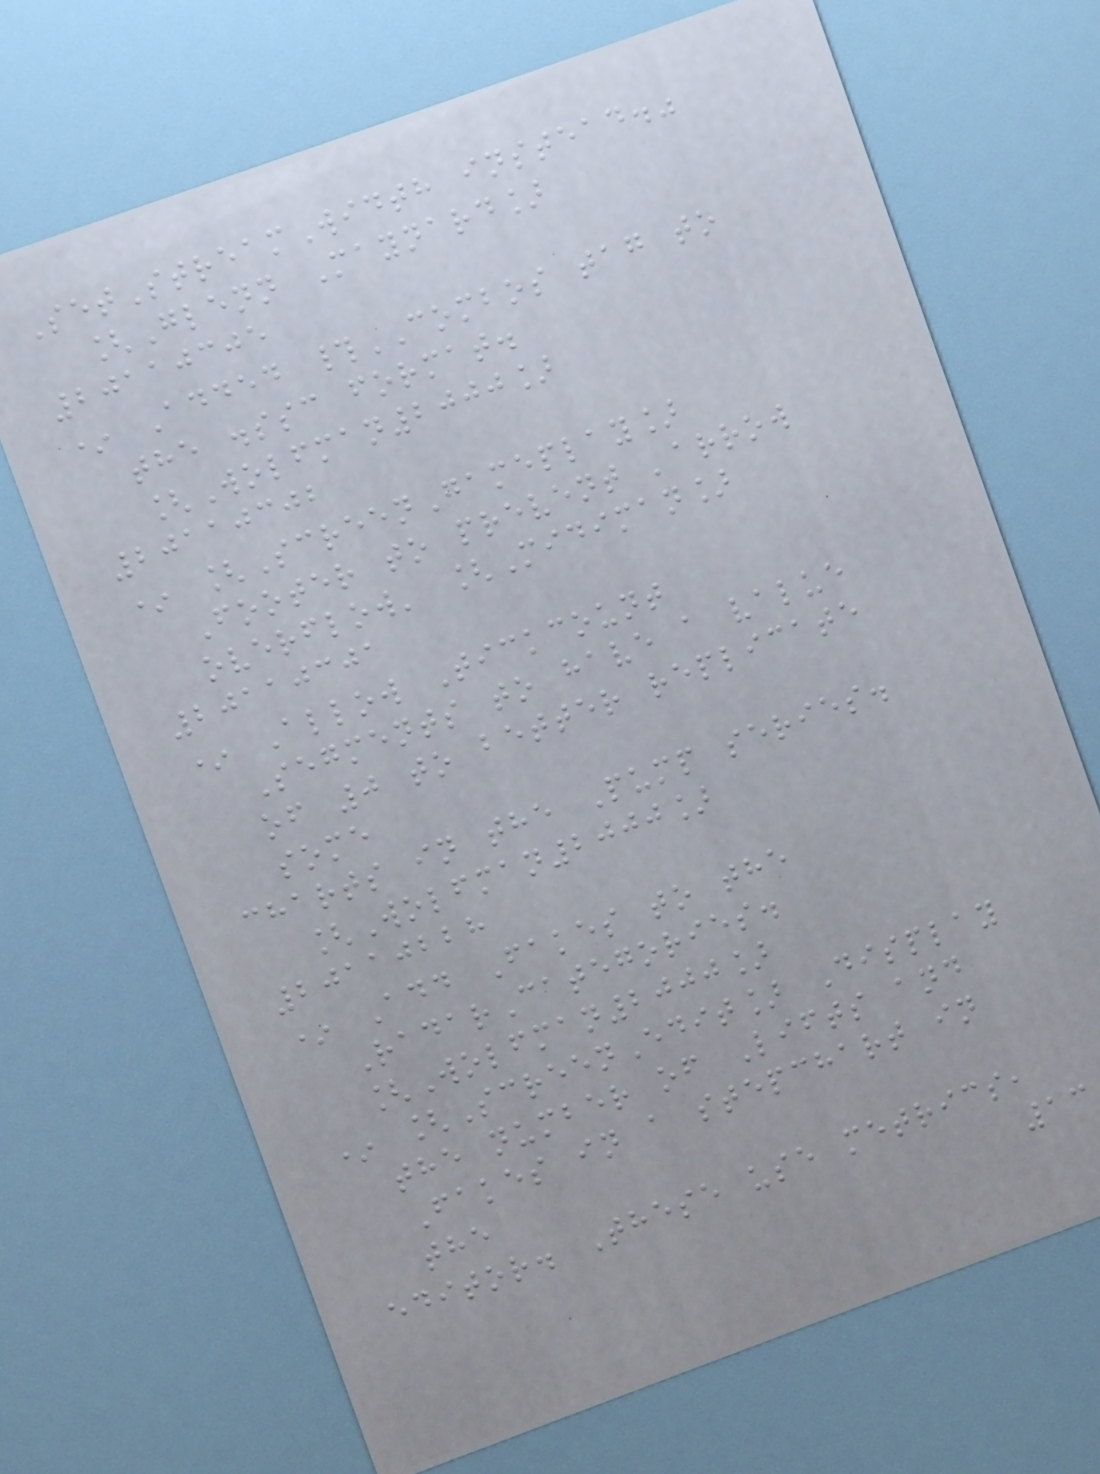SetStreamWidth instead."
[Glenn Maynard]
20110305
* Added #COMBOS tag to
the .ssc format.
[Wolfman2000]
20110302
* [ScreenGameplay]
Footer to prevent 'arrow
overflow' [Midiman]
20110301
* Allow Tickcount
Segments to have a value
of 0 to better replicate
some
charts in the Pump series.
[Wolfman2000]
20110228
* Add Fakes to the
RadarCategories.
[Wolfman2000]
* [ScreenEdit] Display
the number of Lifts and
Fakes in a stepchart in
the
editor. These use metrics,
13
